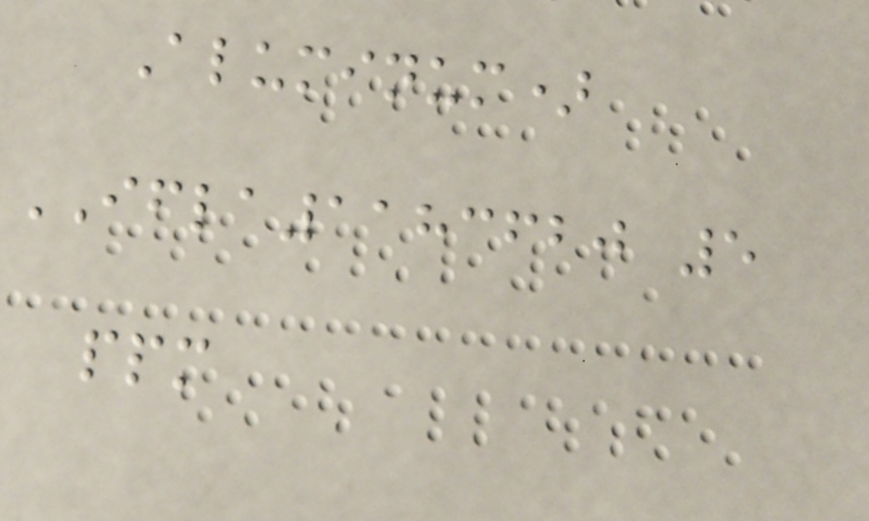Aluminum)
IFLA1183620 5
ppm
